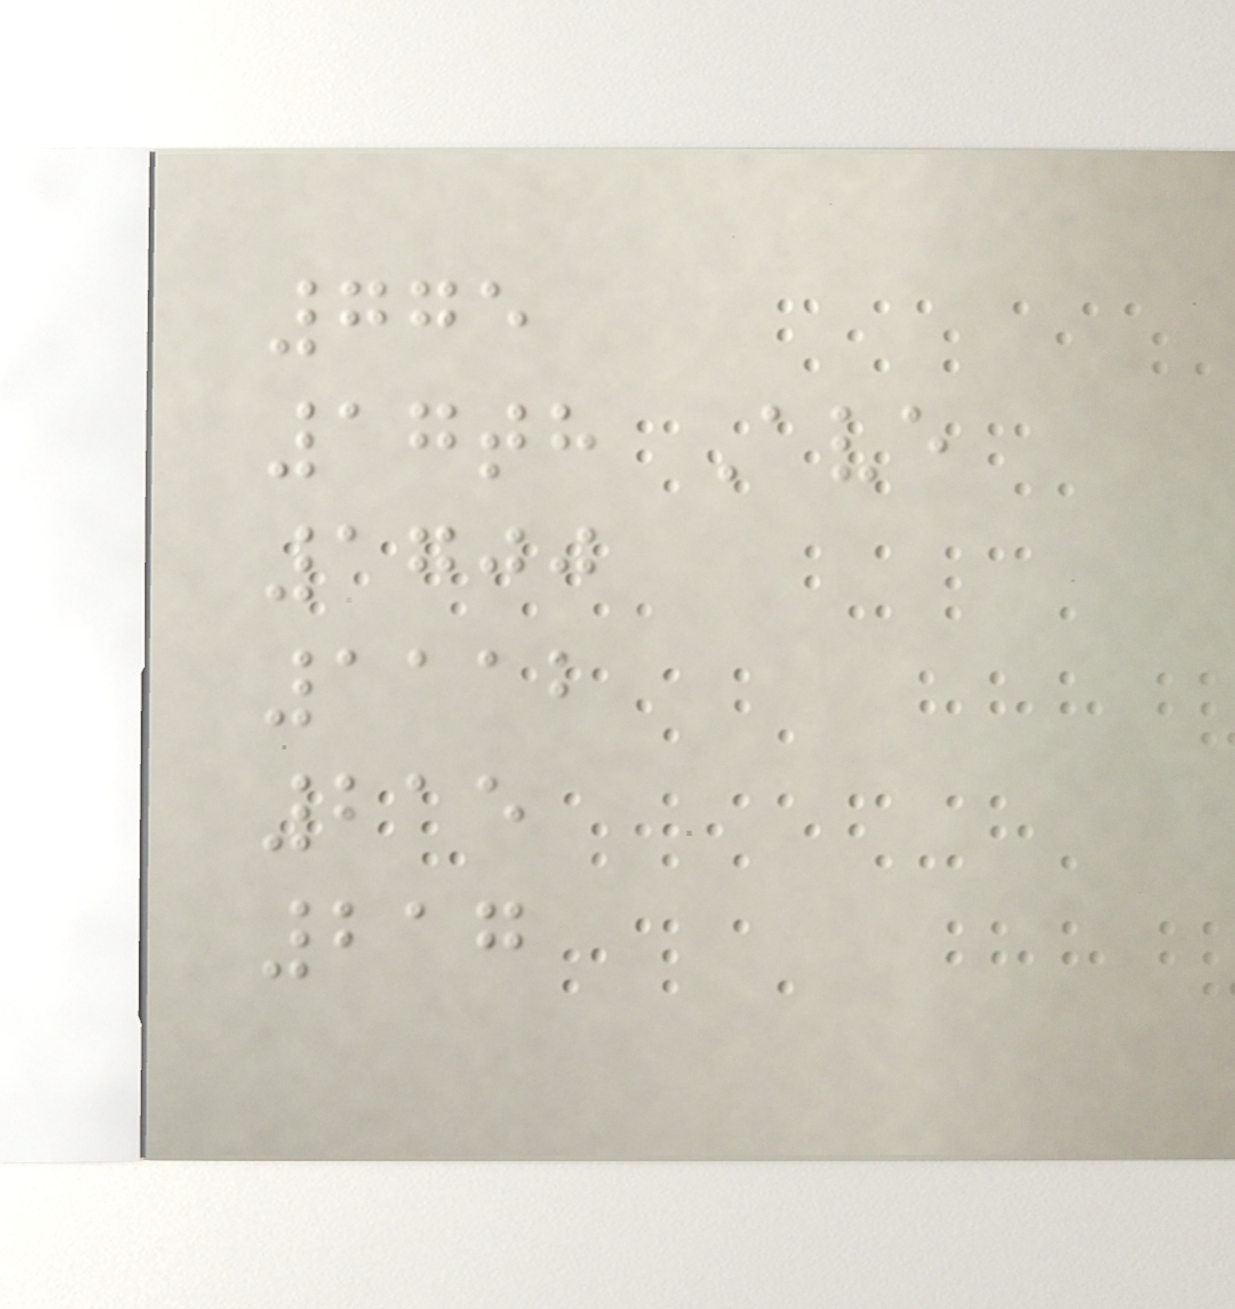775
17th Ave
1700
1112
215
217
